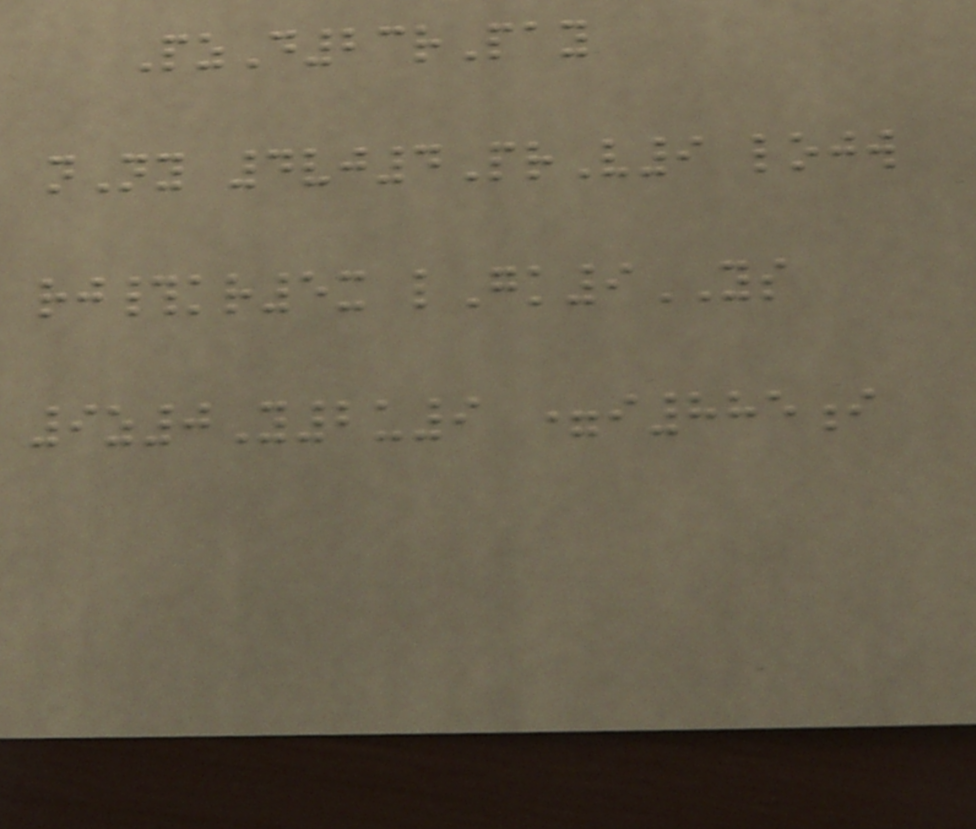PzD23rPay
nNy 4vj4PrV9 lojw
rj#kr5x lGk9YS
9z0Y2u9 =i885i
